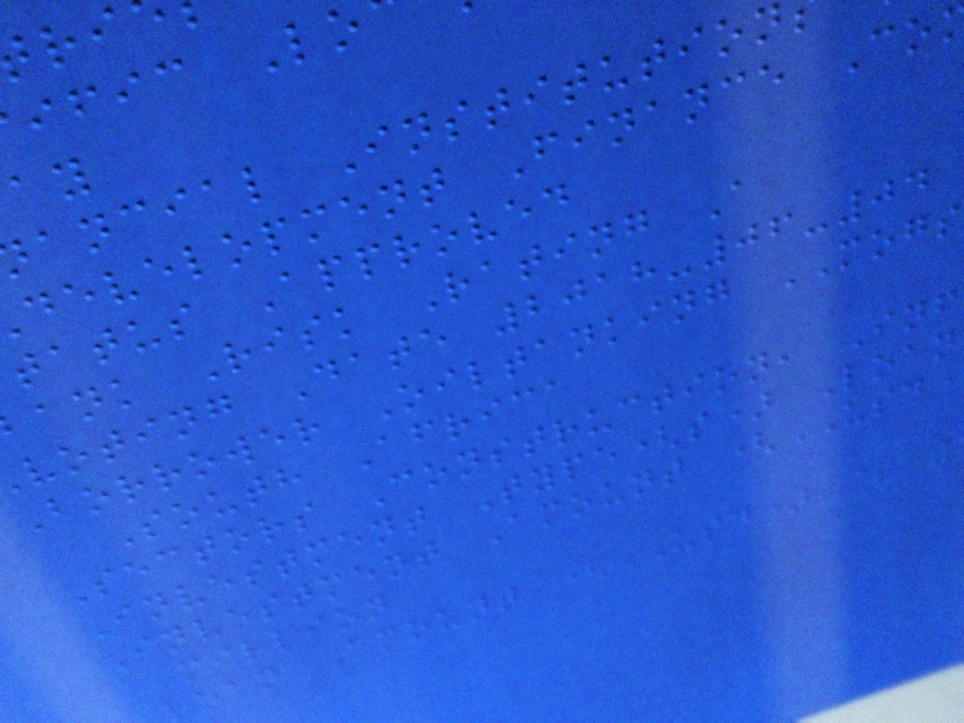ancial Institution
development Finance Co
tatus Approved
ank Risk Rating A
voting Date 2018-06-04
Borrower Oiltanking MOGS
South Africa
Sectors Construction, Inf
Investment Type(s) Loan
Investment Amount (USD
million
oan Amount (USD) $
